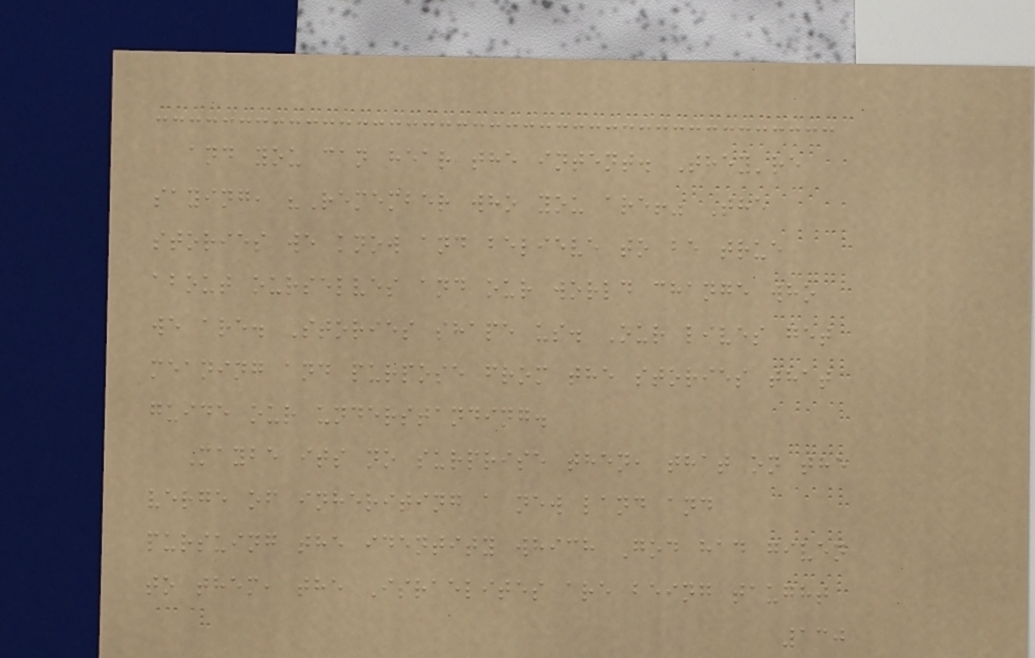and you can hear the intent. They're
saying, "Remember who you are!" The
stories we know and believe to be true
about ourselves and our world change who
we are. Stories shape us. Our lives get
meaning and purpose from the stories that
guide our understanding.
Maybe its no surprise then, that on the
verge of inheriting a new land and
pursuing the identity which God had given
to them, the Israelites are being taught
130
